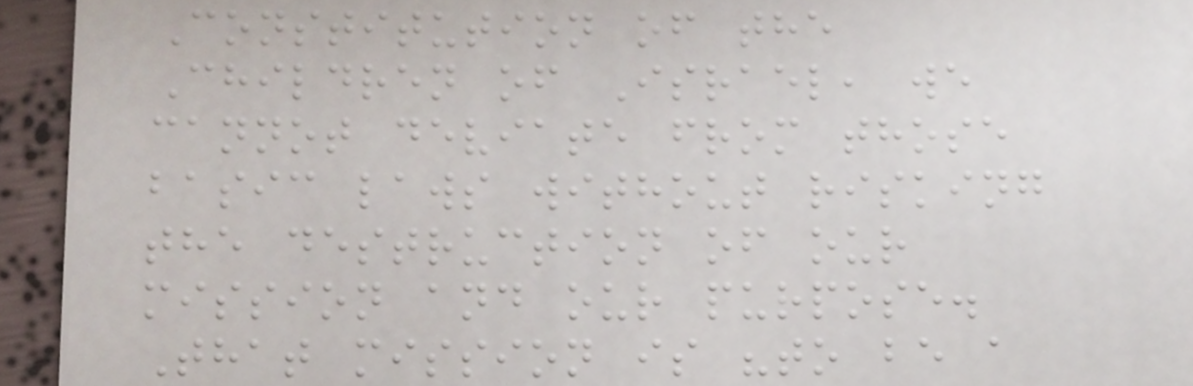Constitution of the
Children of Israel, we
cannot deviate from those
basic laws without risking
the destruction of our
mission and our purpose.
That mission is "to be a
